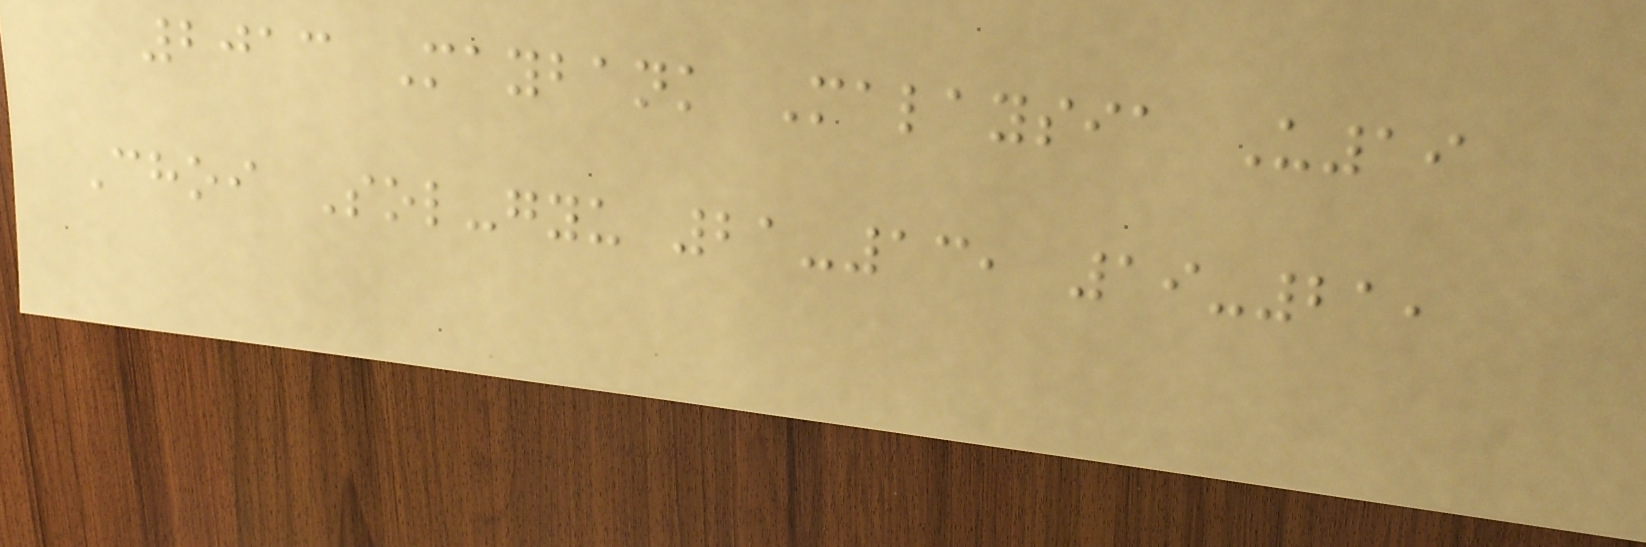2013 Maybank Malaysia U19
Choi Sol-gyu 21-13, 19-21,
